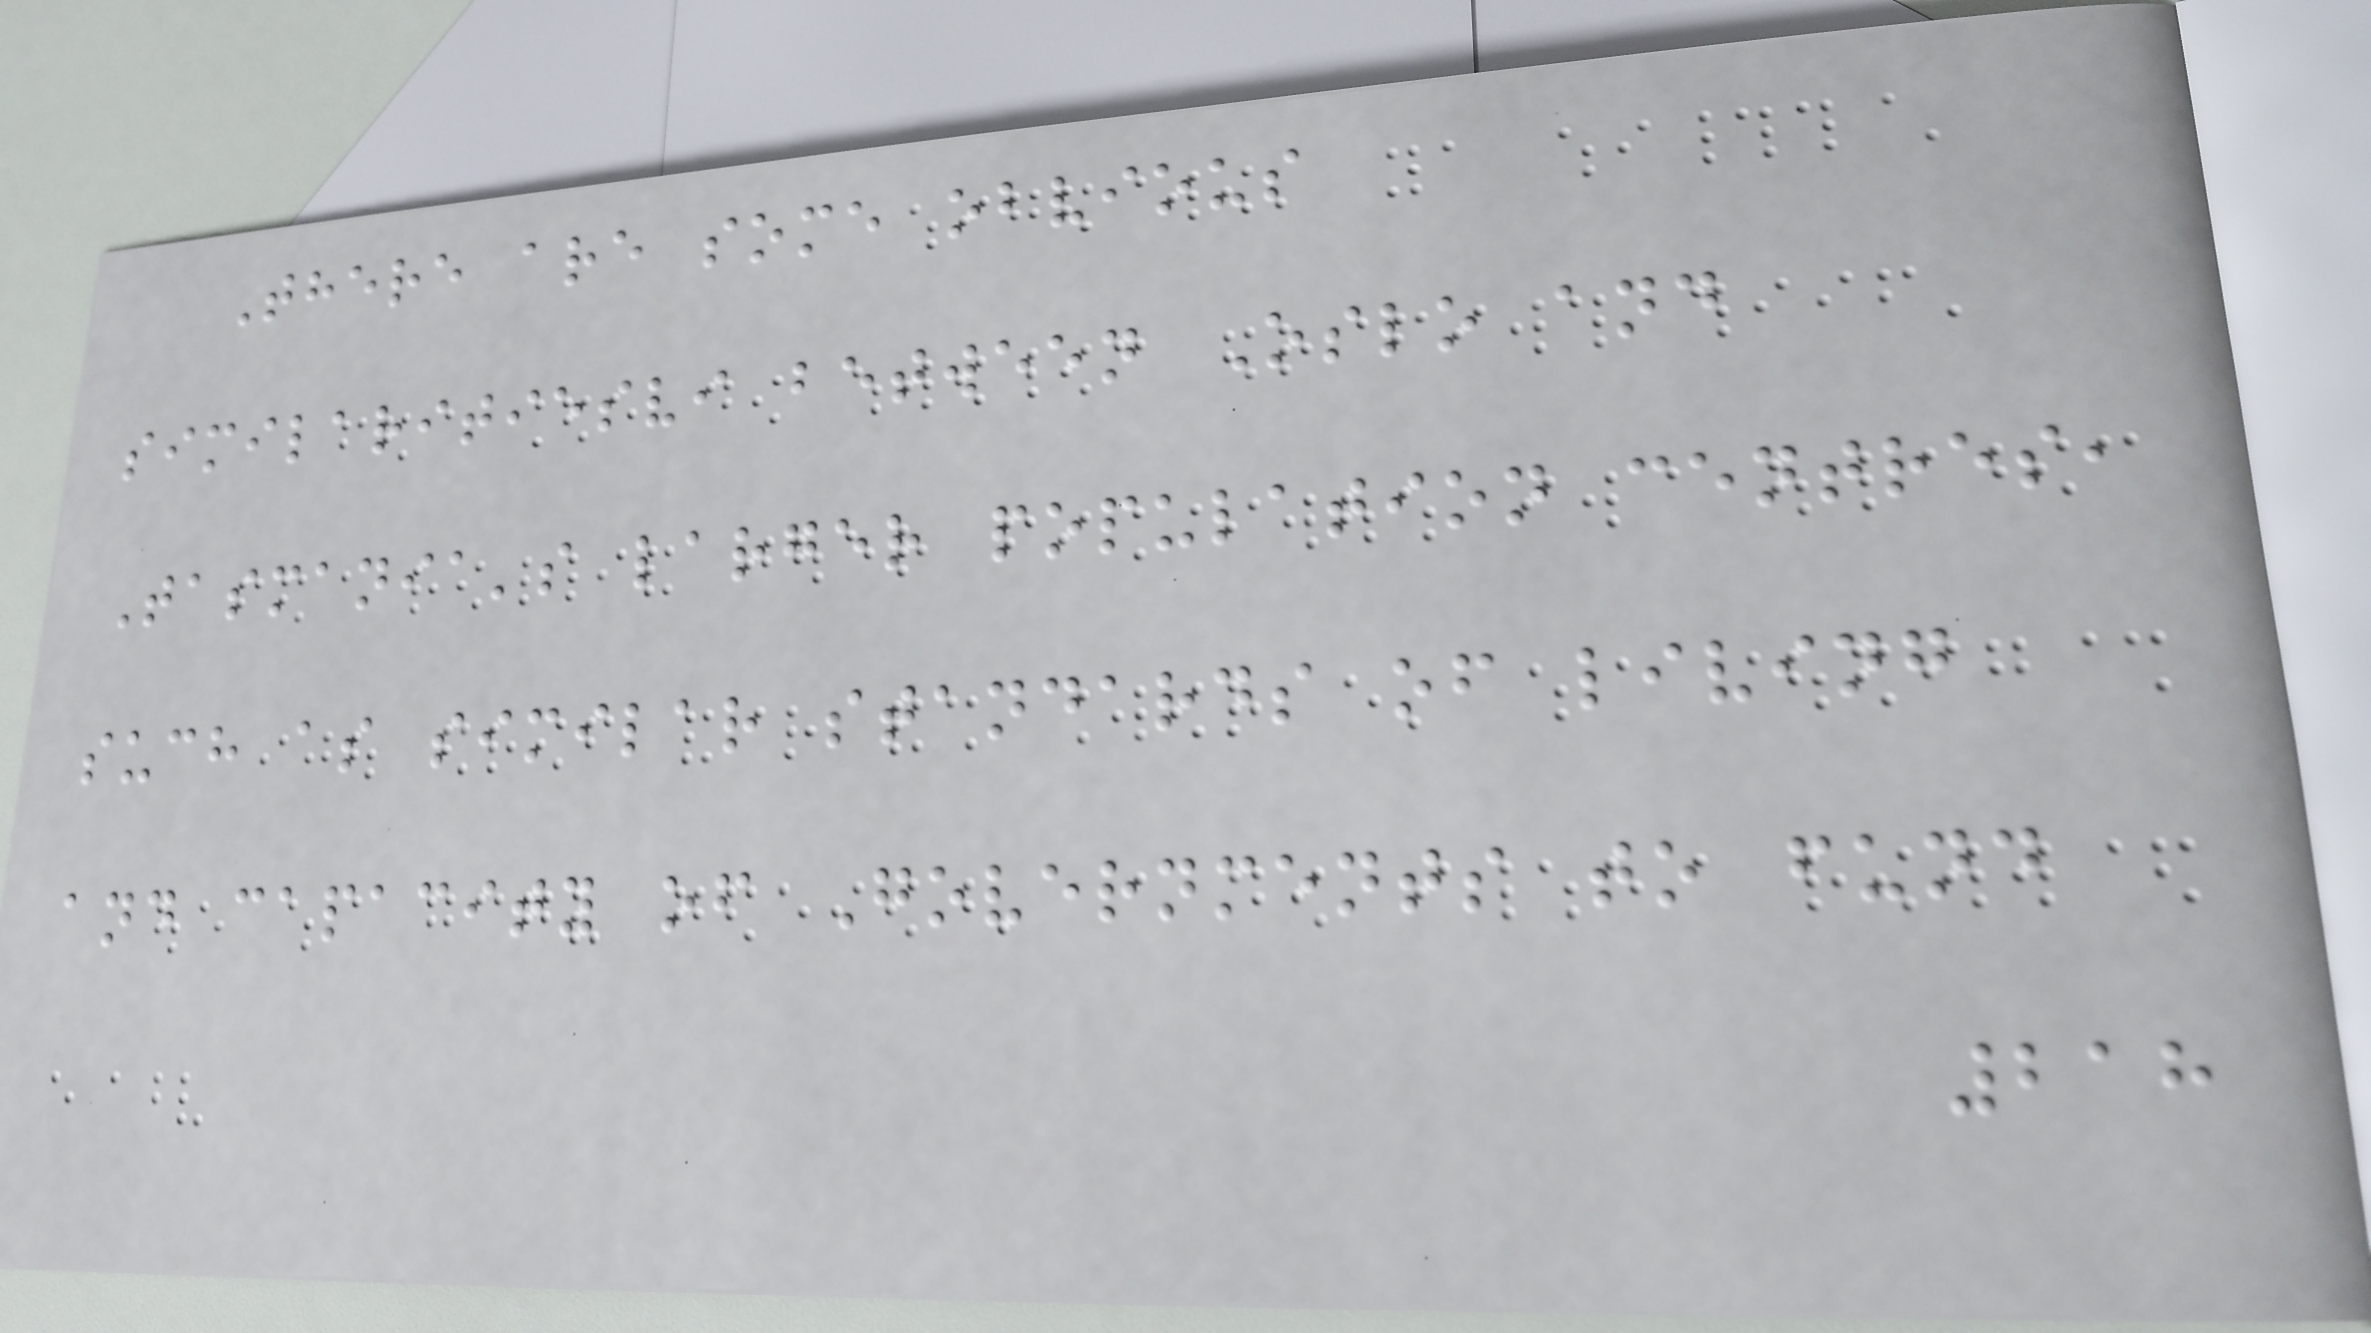There are some obvious
similaritiesvi between Oslo and
Tasmania's larger population centres,
such as similar standards of living
and capacity of Governments to fund
218
